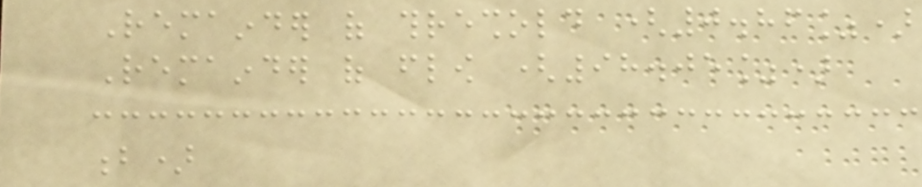Remainder of threshold (0.86%)
Remainder of flow (98.05%)
b)
